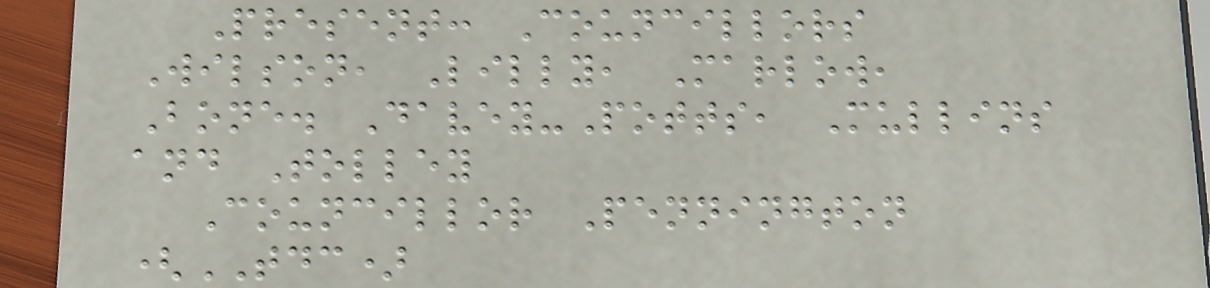Present: Councillors
Wilson, Lilly, Marlow,
Bone. Davey-Potts, Mullins
and Tolley
Councillor Pennington
(TDC)
